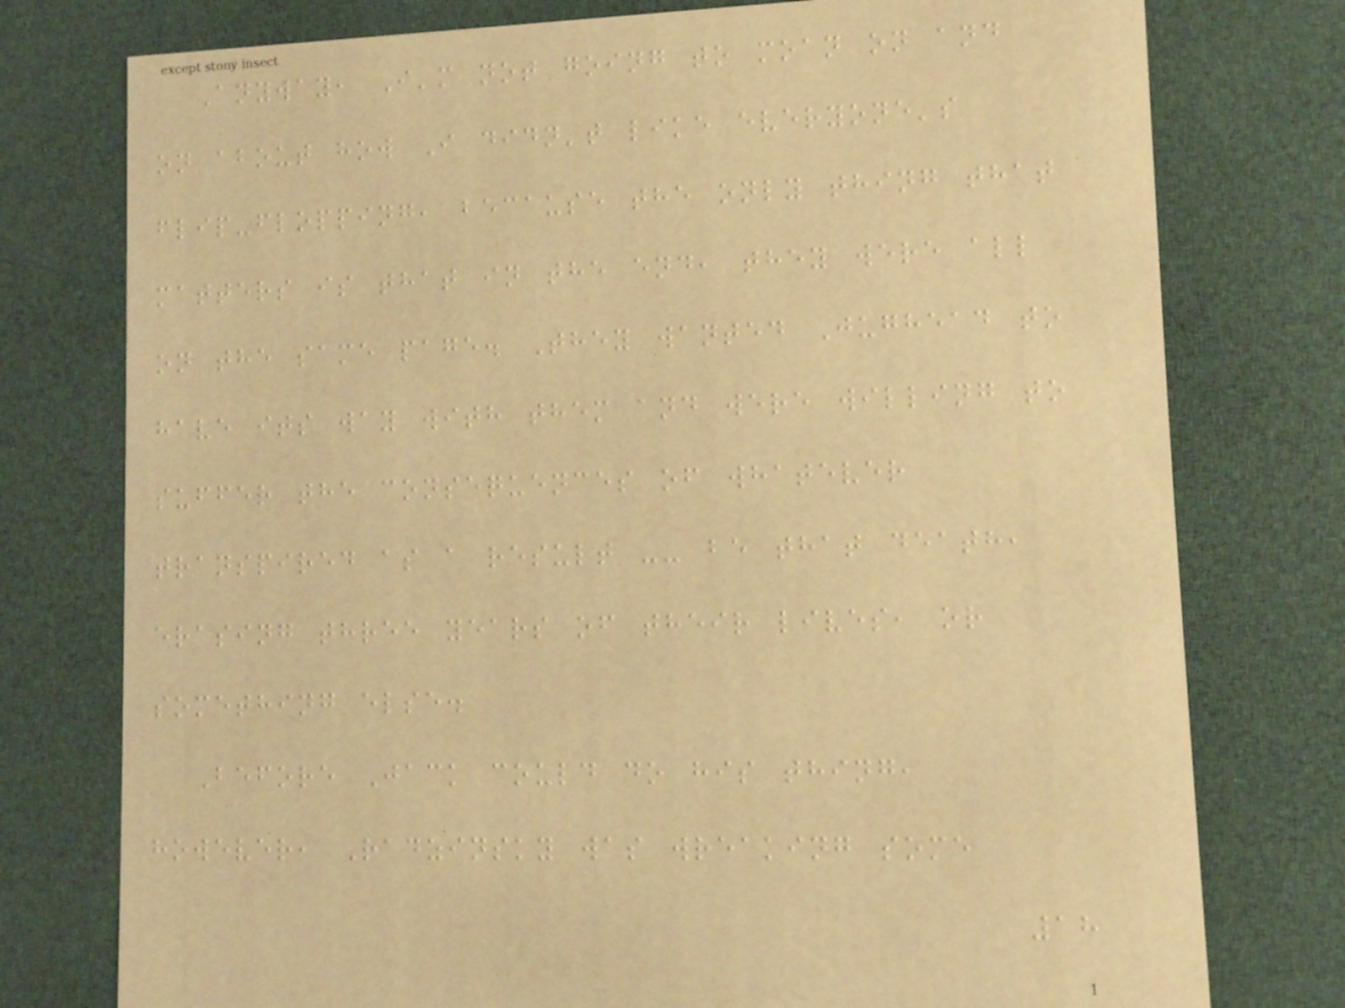Anyway, I'm not going to moan on and
on about how I didn't like everyone's
flip-flopping, because the only thing that
matters is that in the end, they were all
on the same page. They wanted Jughead to
have its way with them and were willing to
suffer the consequences of whatever
transpired as a result -- be that death,
erasing three years of their lives, or
something else.
Before Jack could do his thing,
however, Radzinsky was wreaking some
18
